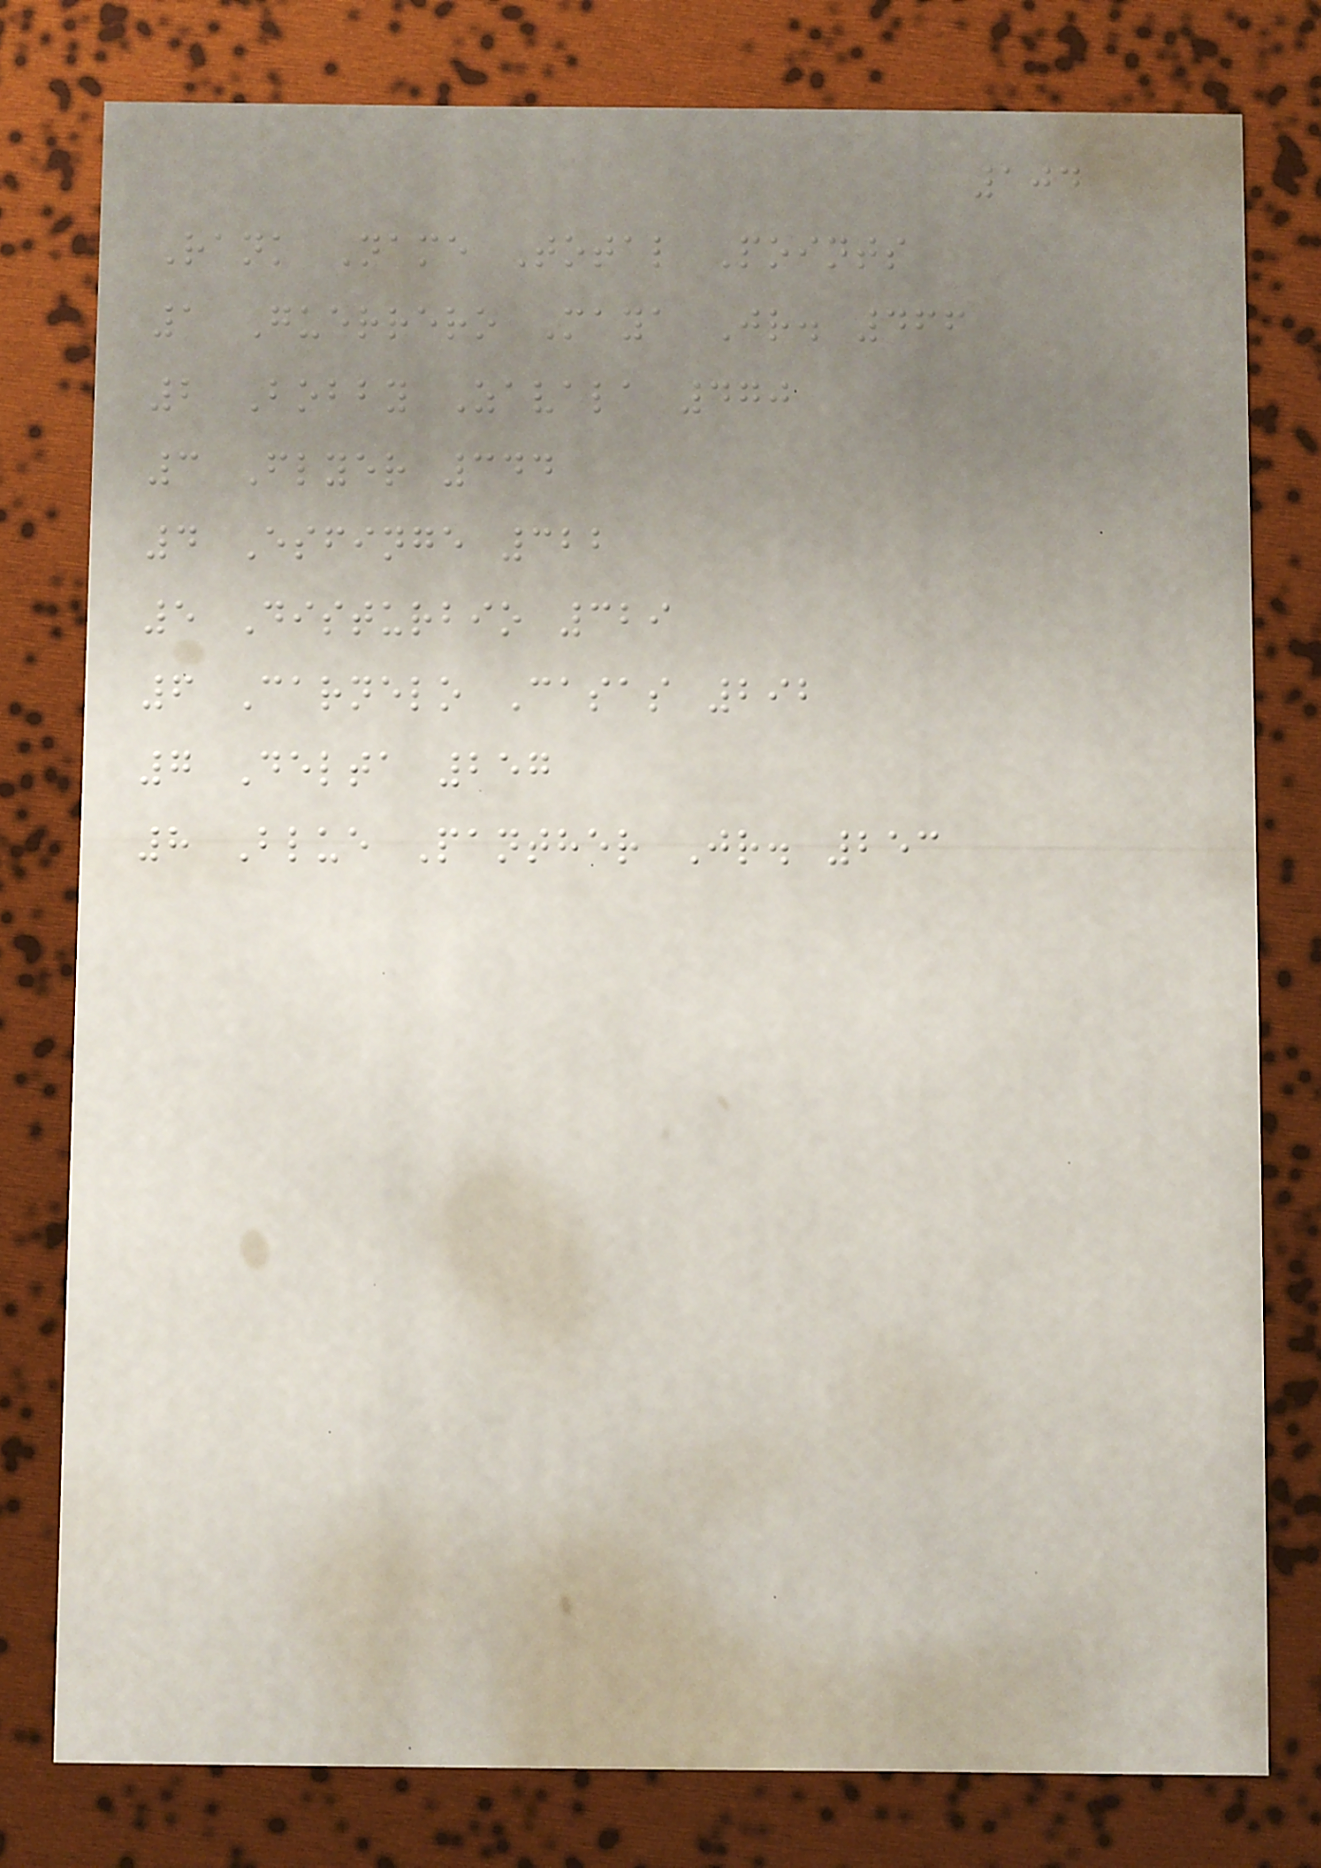104
Rank Name Total Points
1 Guerrero Maya Jr. 466
2 Bobby Zavala 470
3 Flyer 344
4 Esfinge 322
5 Disturbio 329
6 Carnelo Casas 292
7 Delta 257
8 Blue Panther Jr. 253
